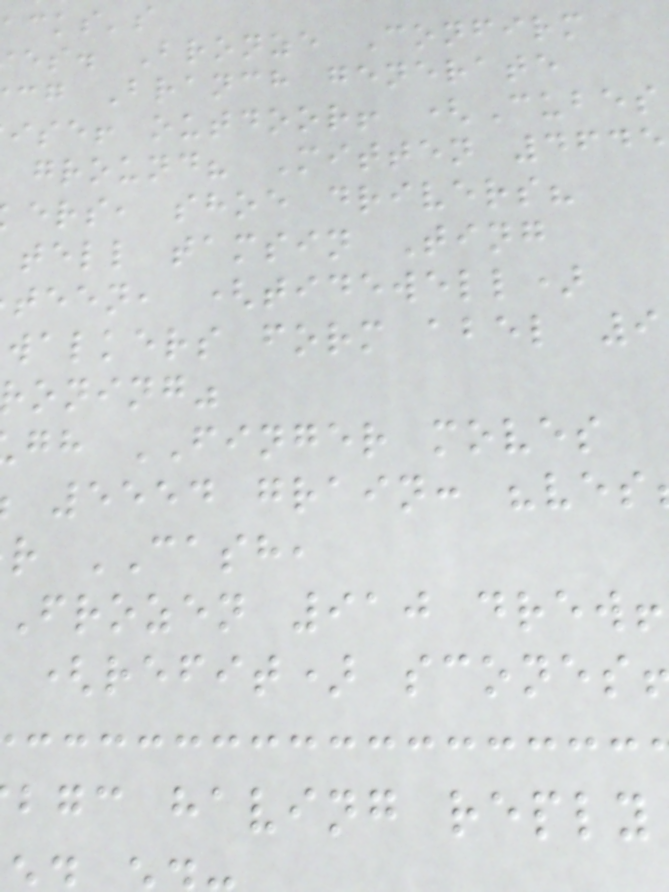cks's
es. Bronze Confirm
cg Branch generate
ise! outdoor! (Cubes
ground? Mitten 4645
ers, shoe drivers?
tell tamsin Ting
teen, (tidewell)
walkers form abel 9
oning"
gh FINGER moves
5554 grain: "ves
r CASH,
Frozen 910 drew!
(refit) scones
bgc having reply
